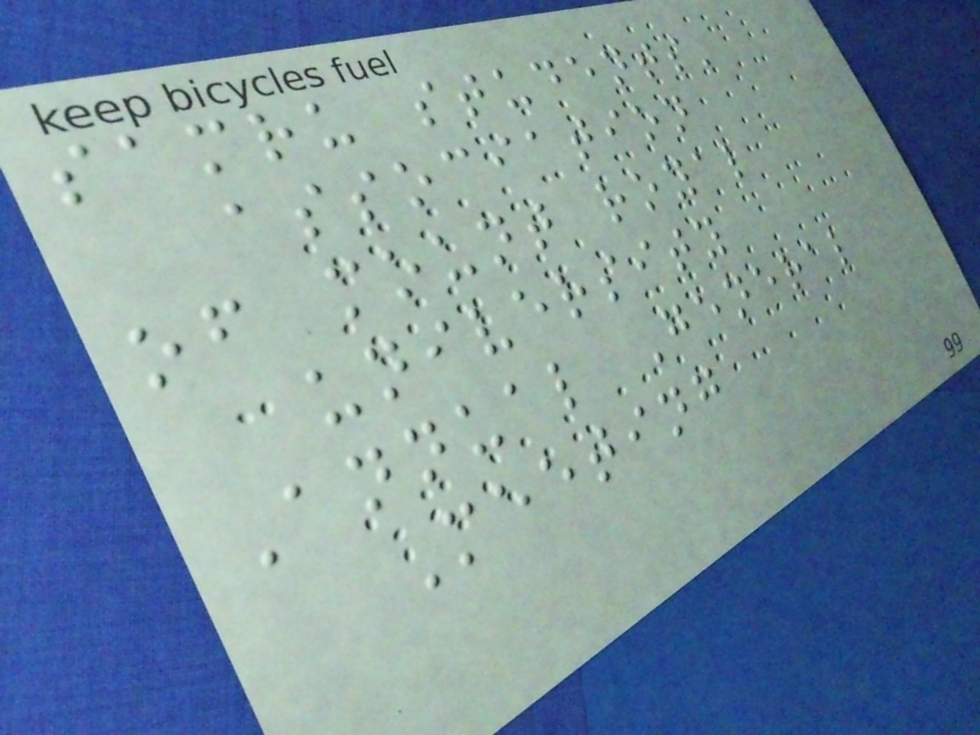samru students'
association
of mount royal
university
Annual General
Meeting
